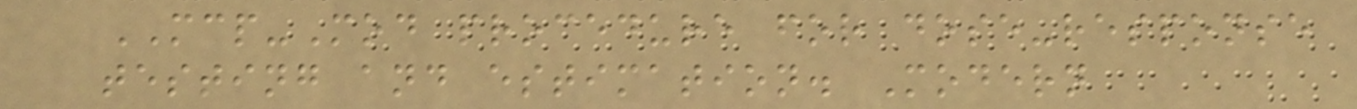MCP-Mod procedure for dose-response
testing and estimation. Modern
